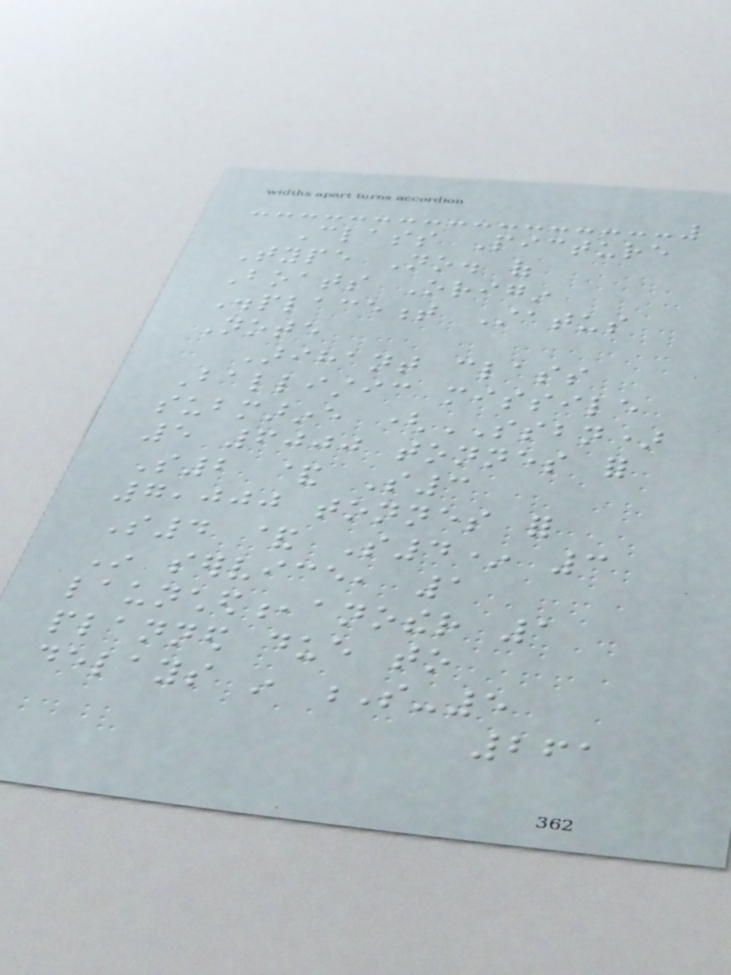Class Picture
Type No. of
Boats Origin
Displacement Status
Note
Arihant class
Ballistic missile
submarine (SSBN)
5 6000 tonnes for
S2 & S3
7,000 tonnes for
S4 & S4* 3
In service, 1
launched,another 1
planned due to
delays in S-5
261
